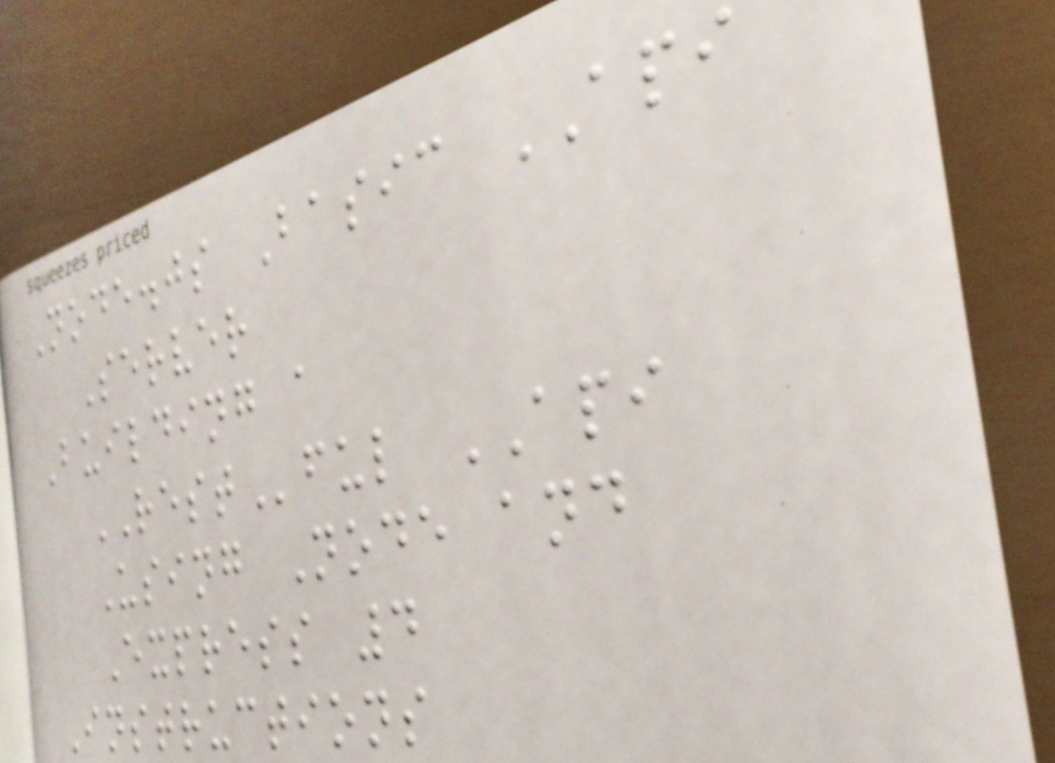Node.js Basic API
Server
Building a
RESTful API
Using Node and
Express 4
Instructions
